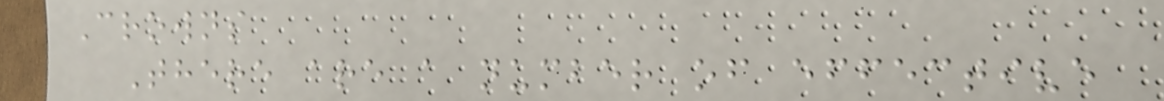Crowns
There are a number of effective
